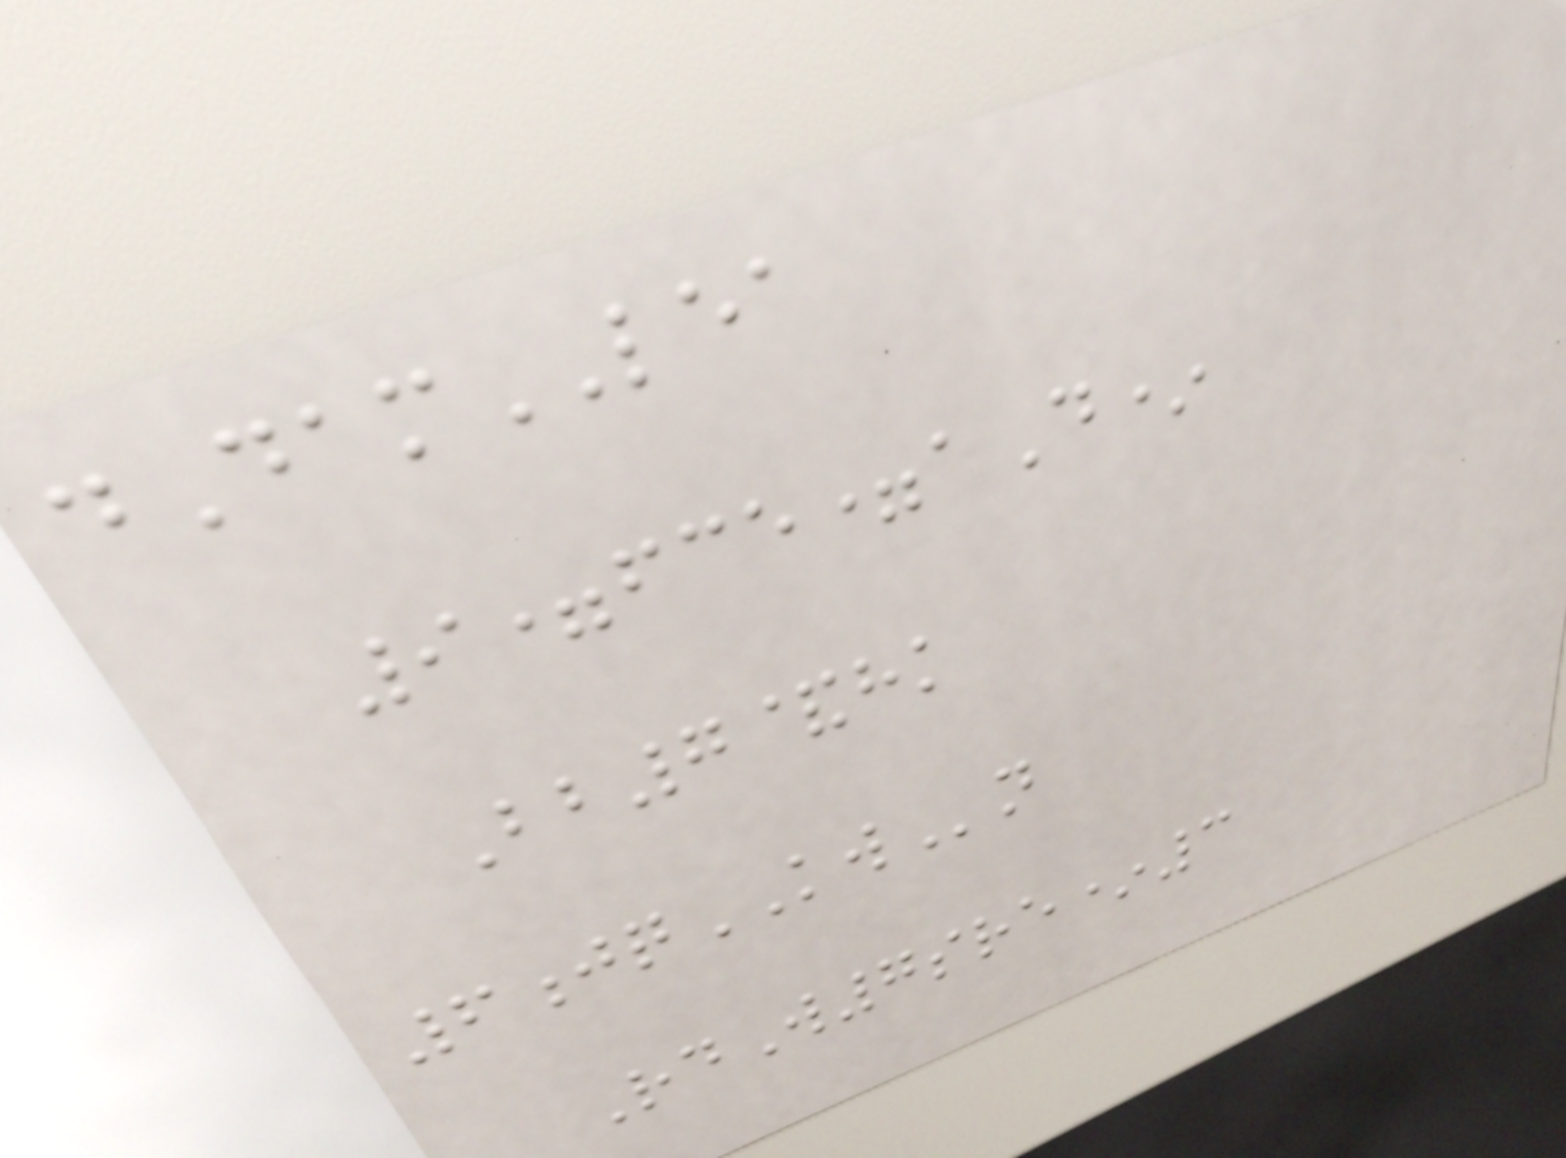dDamLEA
9=fce=aD*
Bb7&hk
6jqKWn
RdW7sre*3
